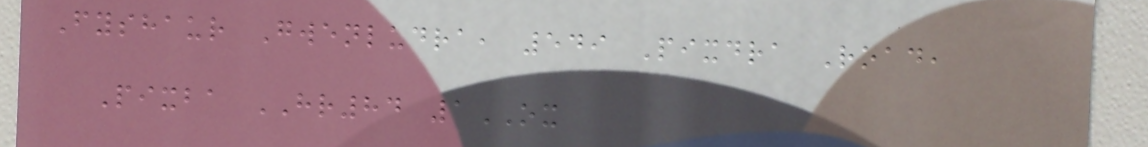Fyshaur Gwenludra, 549 Pixdra Road,
Pixba HR84 1OX
